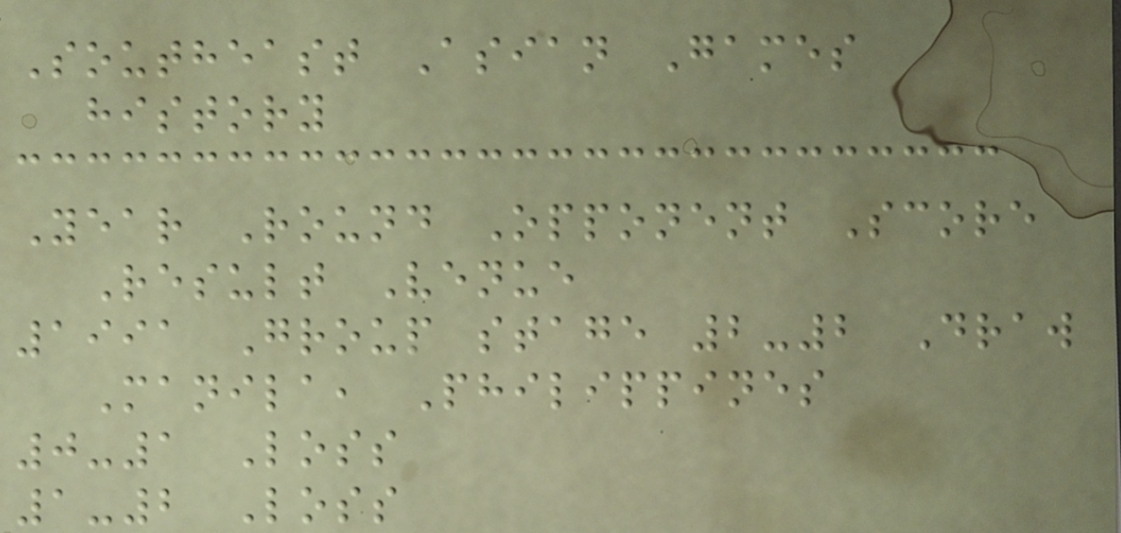Southeast Asian Games
history
Year Round Opponent Score
Result Venue
1991 Group stage 2-2 Draw
Manila, Philippines
0-1 Loss
1-2 Loss
